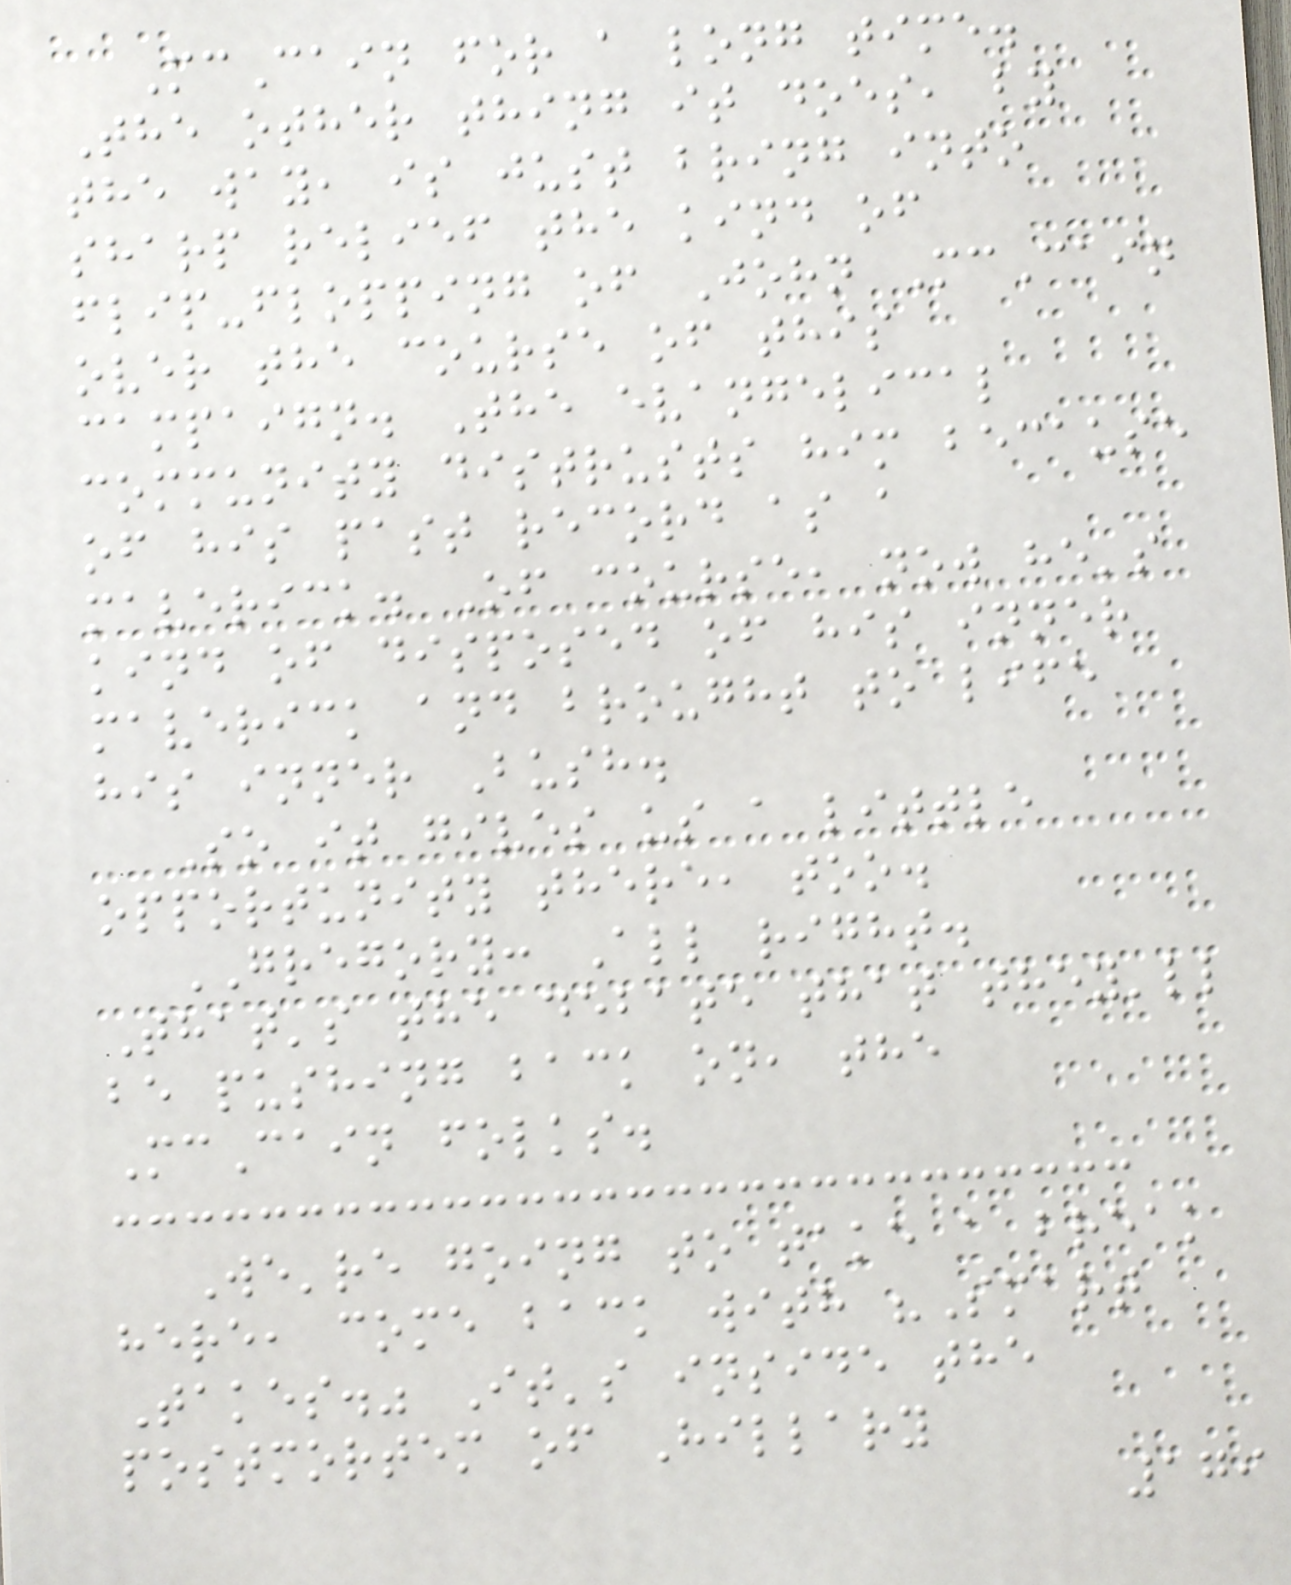McCain for a long time.
The other thing it does, by
the way, is just bring into
sharp relief the kind of
flip-flopping of John McCain
over the course of this
campaign. The evangelical
community distrusts him because
of his past record as a
maverick. Of course, now he's
kind of disposed of his inner
maverick and brought to life
his inner Bush.
So it gives us a little
opportunity there, too.
GREGORY: All right.
That's the debate that they'll
be pushing back on, the
McCain folks.
We're going to take a break
here, come back with "Smart
Takes." It's inside the
postmortem of Hillary
179
